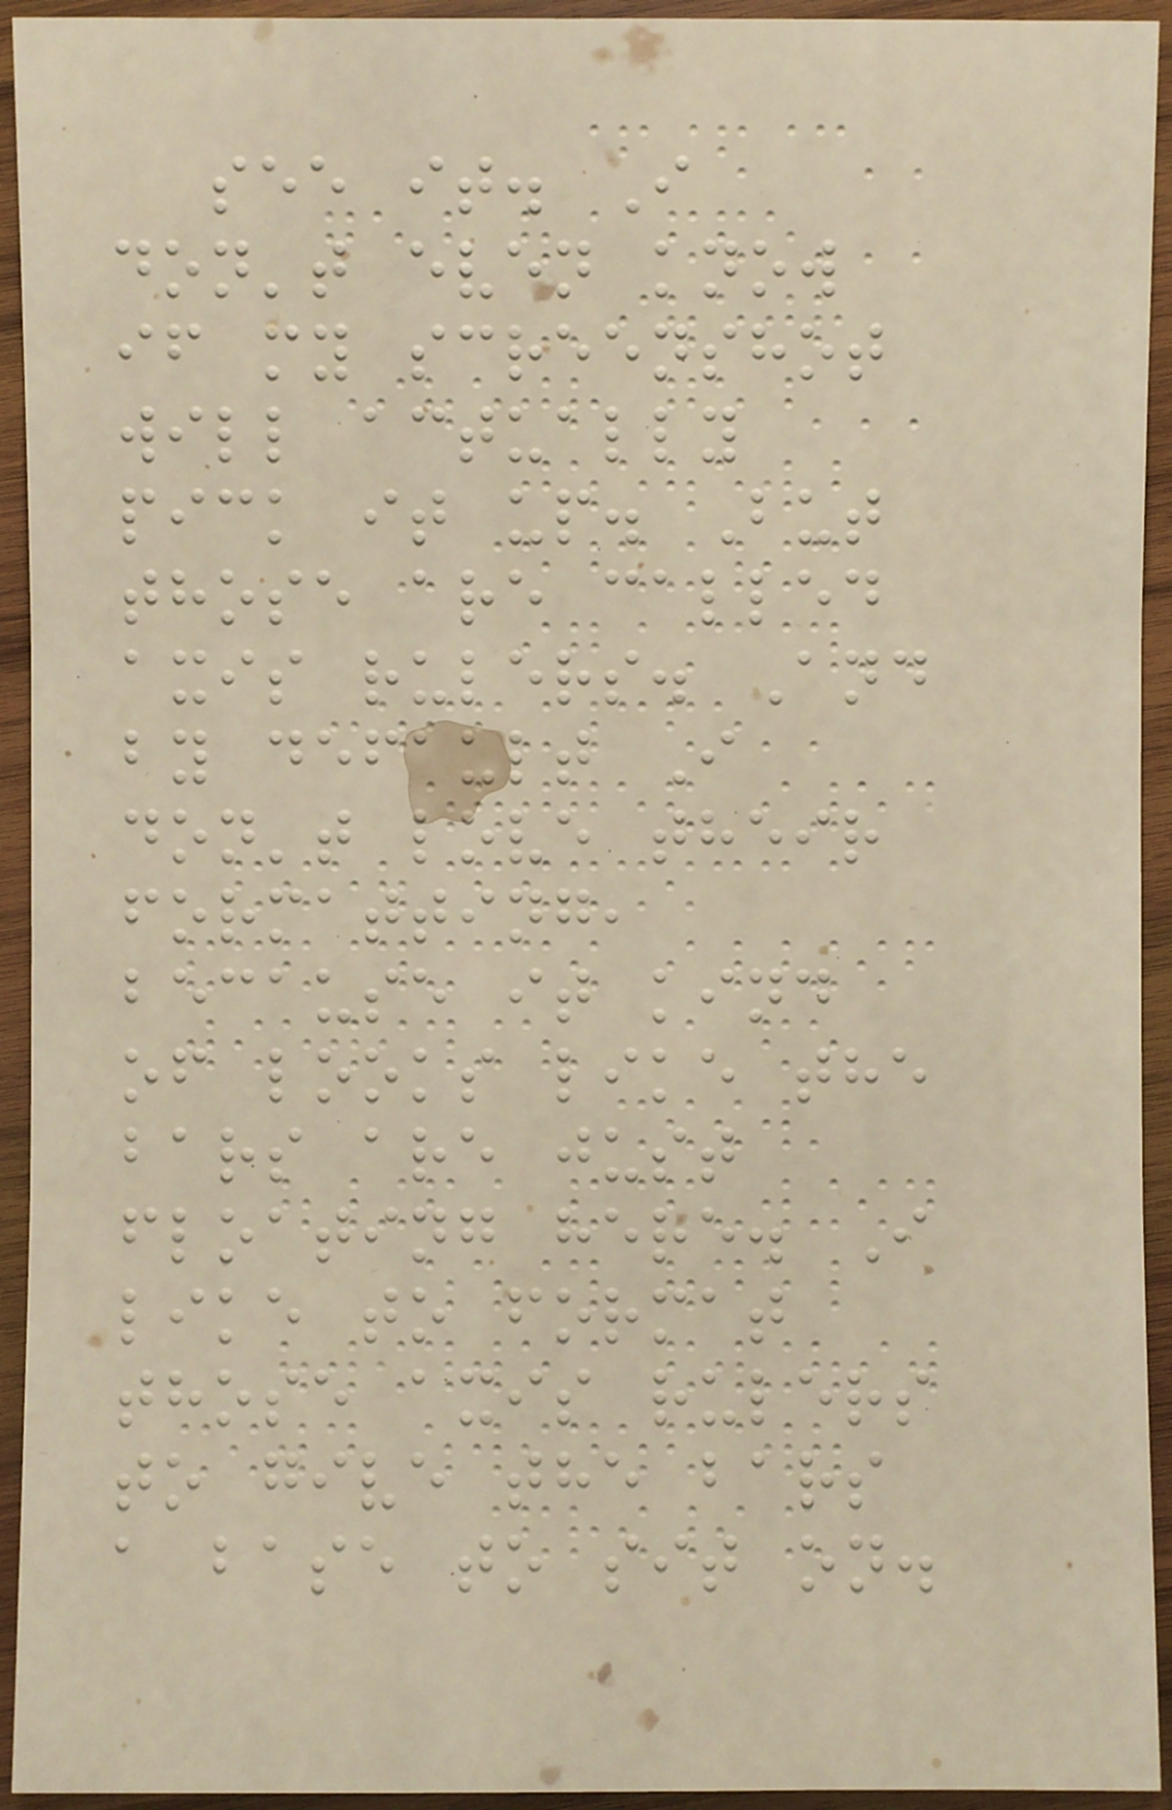see it. I
don't even know
if my screenshot
will actually
pick it up. But
those are called
axis rulers. And
by default I
don't love their
formatting,
because it kind
of looks like the
bars are just
floating here. I
like to format
those axis rulers
to give the bars
a base to sit on.
